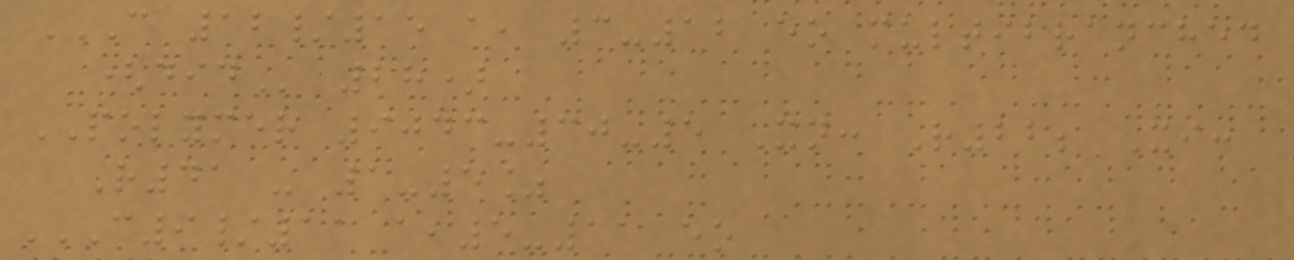C 12/15 A, 3-12 EO MULTIBRANCHED
(DID 28)
POLYMER 9043-30-5 Xn: R22; Xi:
R41 - 1-5%
C9/11 A,5-11 EO
